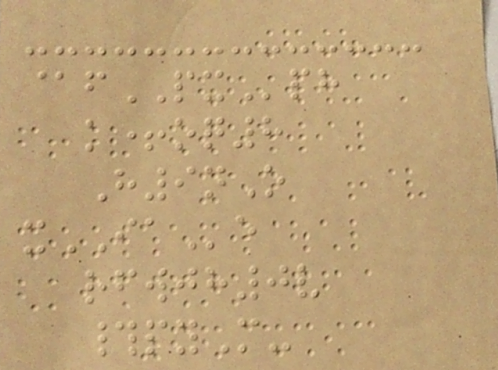@fPXph
k+oq8
H9nO
xIAe
rfwjh0v
#pyM-
